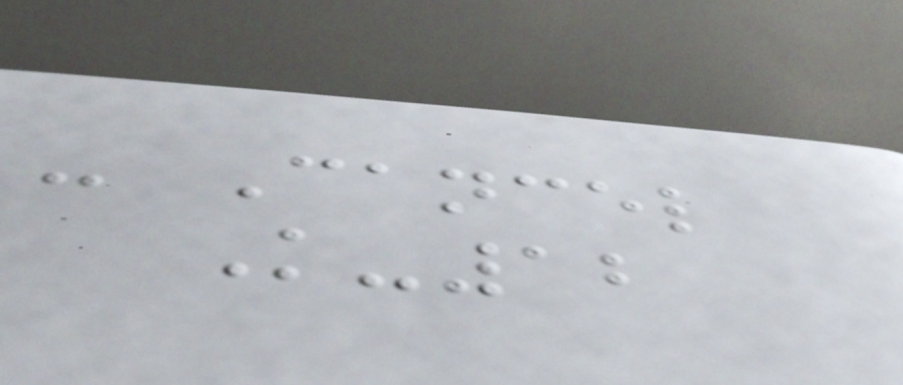- Cancel
K-12
